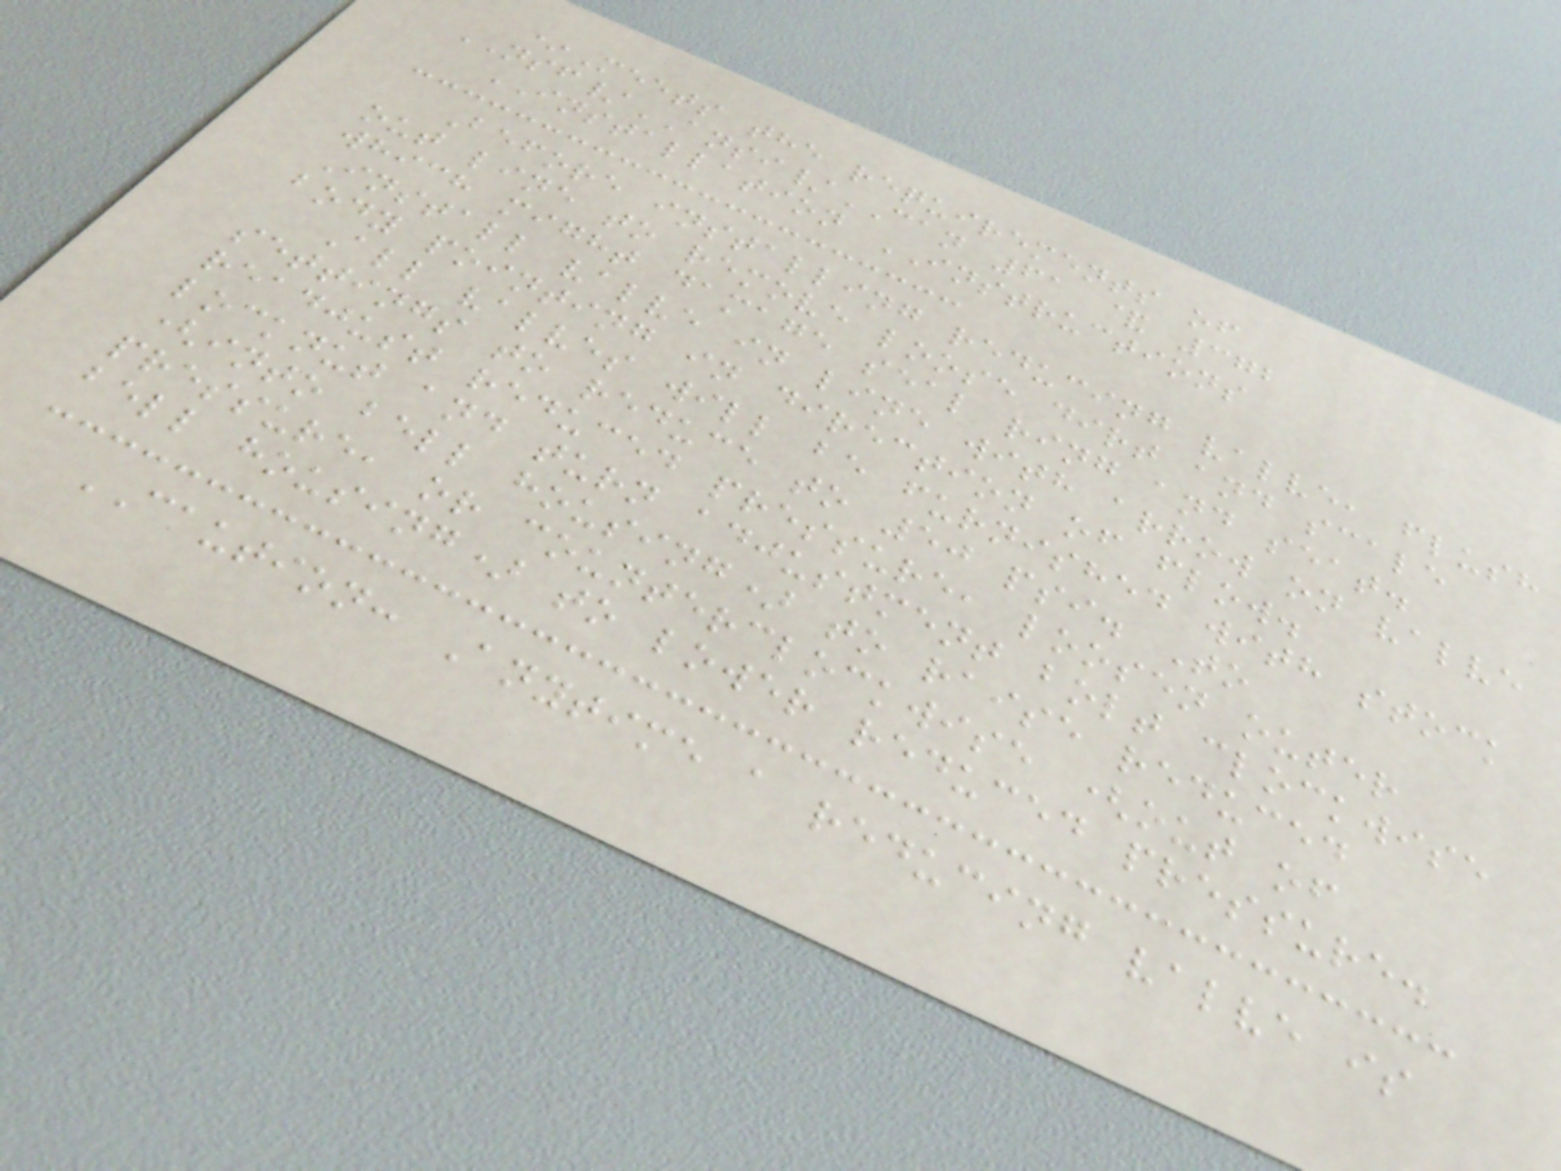*Meets the requirements of
NSF/ANSI/CAN 61 & 372
INSTALLATION INSTRUCTIONS
Before installing reducing valve, flush
out line to remove loose dirt and scale
which might damage seal ring and seat.
Install valve in line with arrow on valve
body pointing in direction of flow.
All valves will be furnished with stock
settings to reduce to 50 psi. To
readjust reduced pressure, loosen outer
locknut and turn adjustment bolt clockwise
(into bell housing) to raise reduced
pressure, or counterclockwise (out of
bell housing) to lower reduced pressure.
CAUTION: Anytime a reducing valve is
